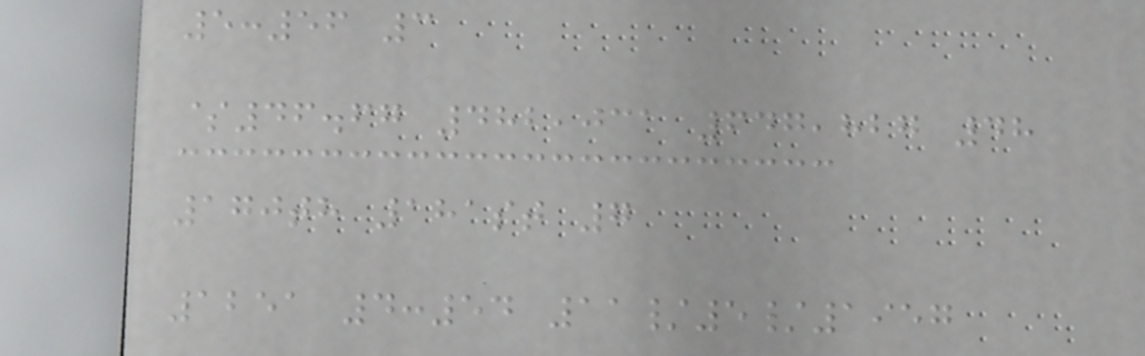5:56 3
$46.67 482,031 647,827 48
170th 181st 7
1251 4:54 11/5/1957
